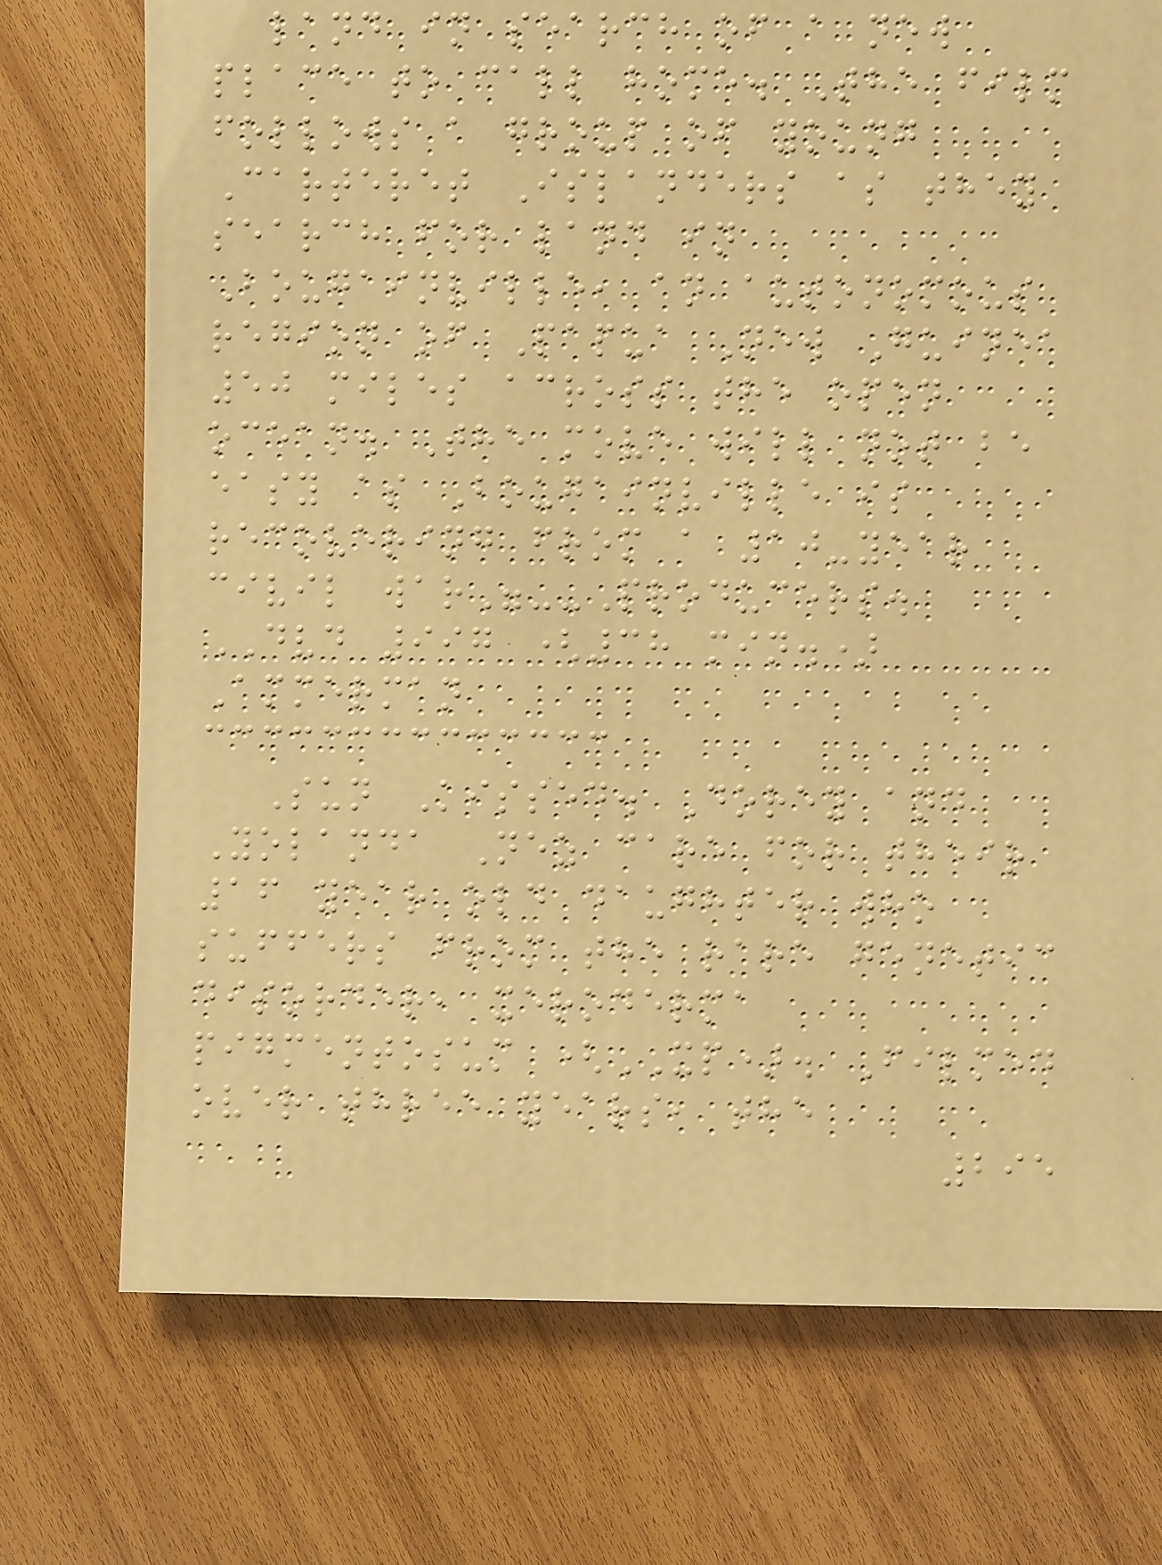land in search of a new
place to call home. The film
follows a group of young
Carteret Islanders as they
search for land in
Bougainville, an autonomous
region of Papua New Guinea
50 miles across the open
ocean. The move will not be
easy as Bougainville is
recovering from a 10-year
civil war"--Producers.
DVD 997 (38 min.)
Ammerman
Sun Kissed. Dorey and
Yolanda Nez care for their
16 year old daughter who
suffers from the rare genetic
disorder, xeroderma
pigmentosum (XP). Filmed
over three years, the
295
